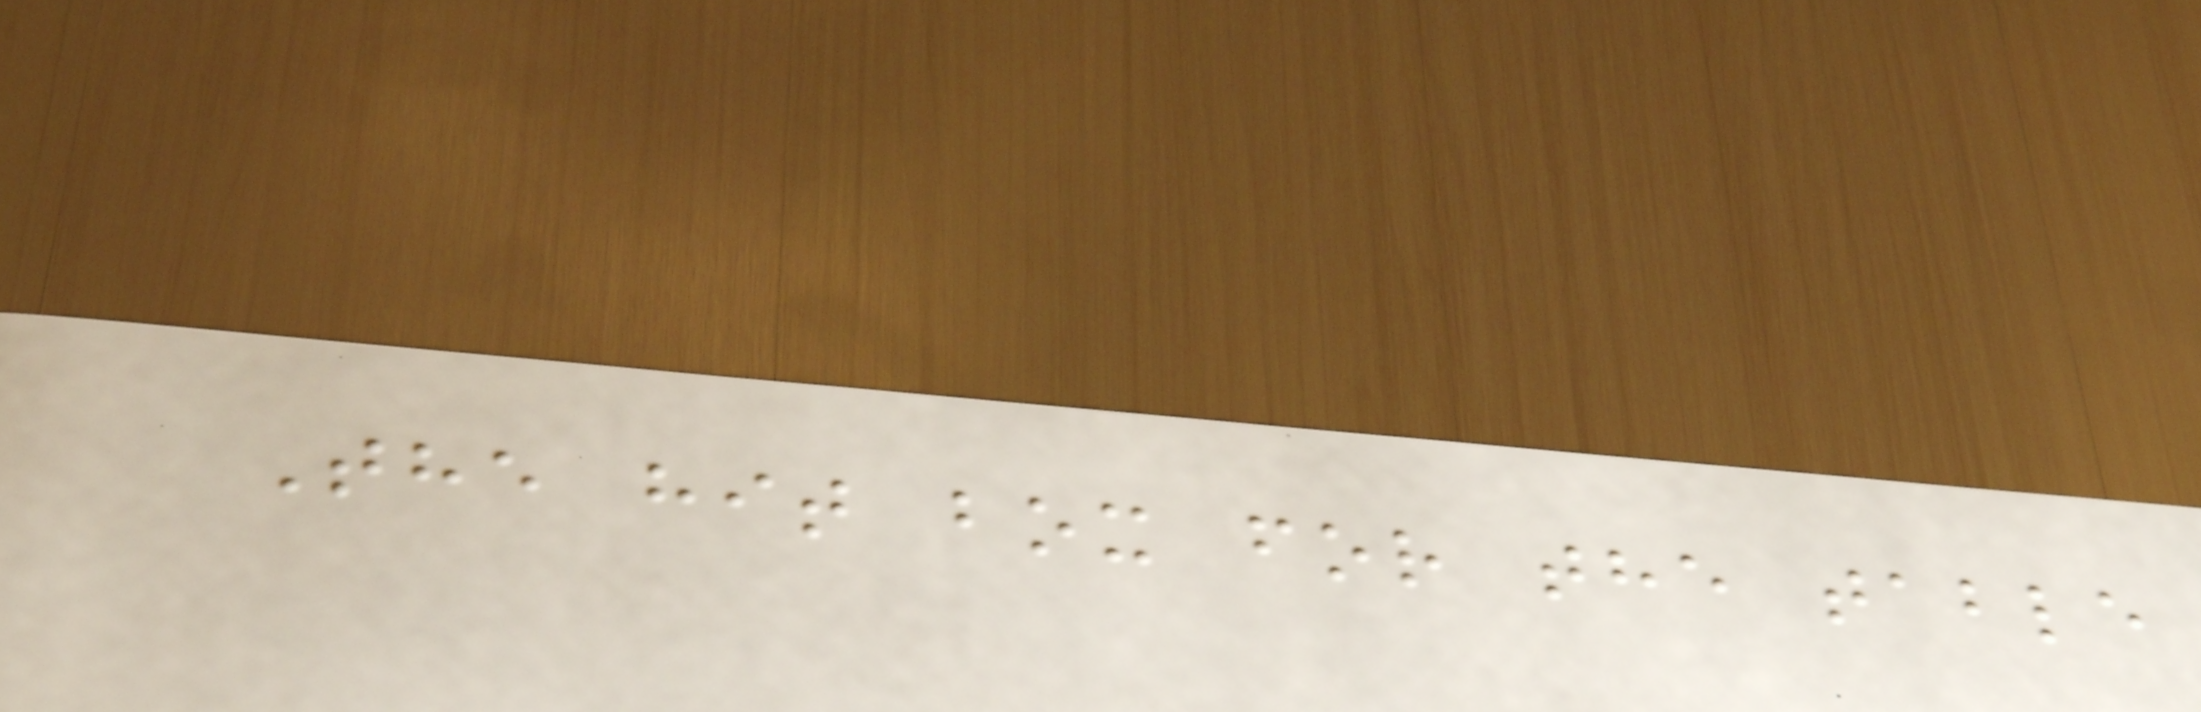The hit box for the table
